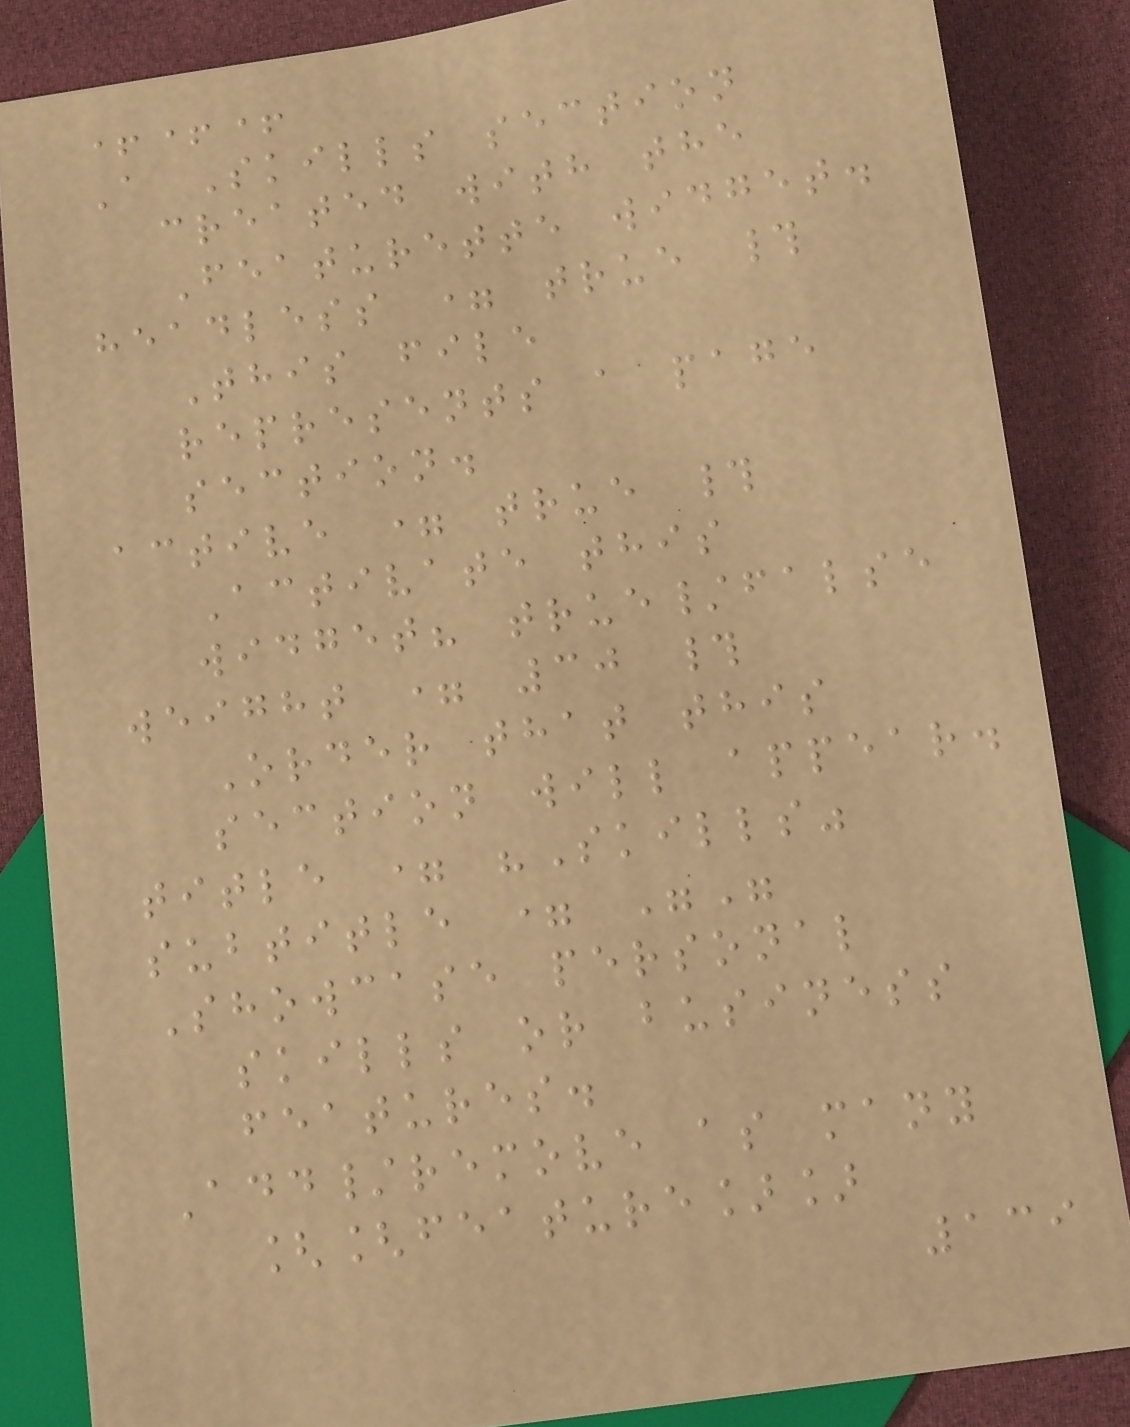+++
A Skills section
created with the
Featurette widget.
headless = true #
This file
represents a page
section.
active = true #
Activate this
widget? true/false
weight = 30 #
Order that this
section will appear.
title = "Skills"
subtitle = ""
Showcase personal
skills or business
features.
Add/remove as many
[[feature]]
139
